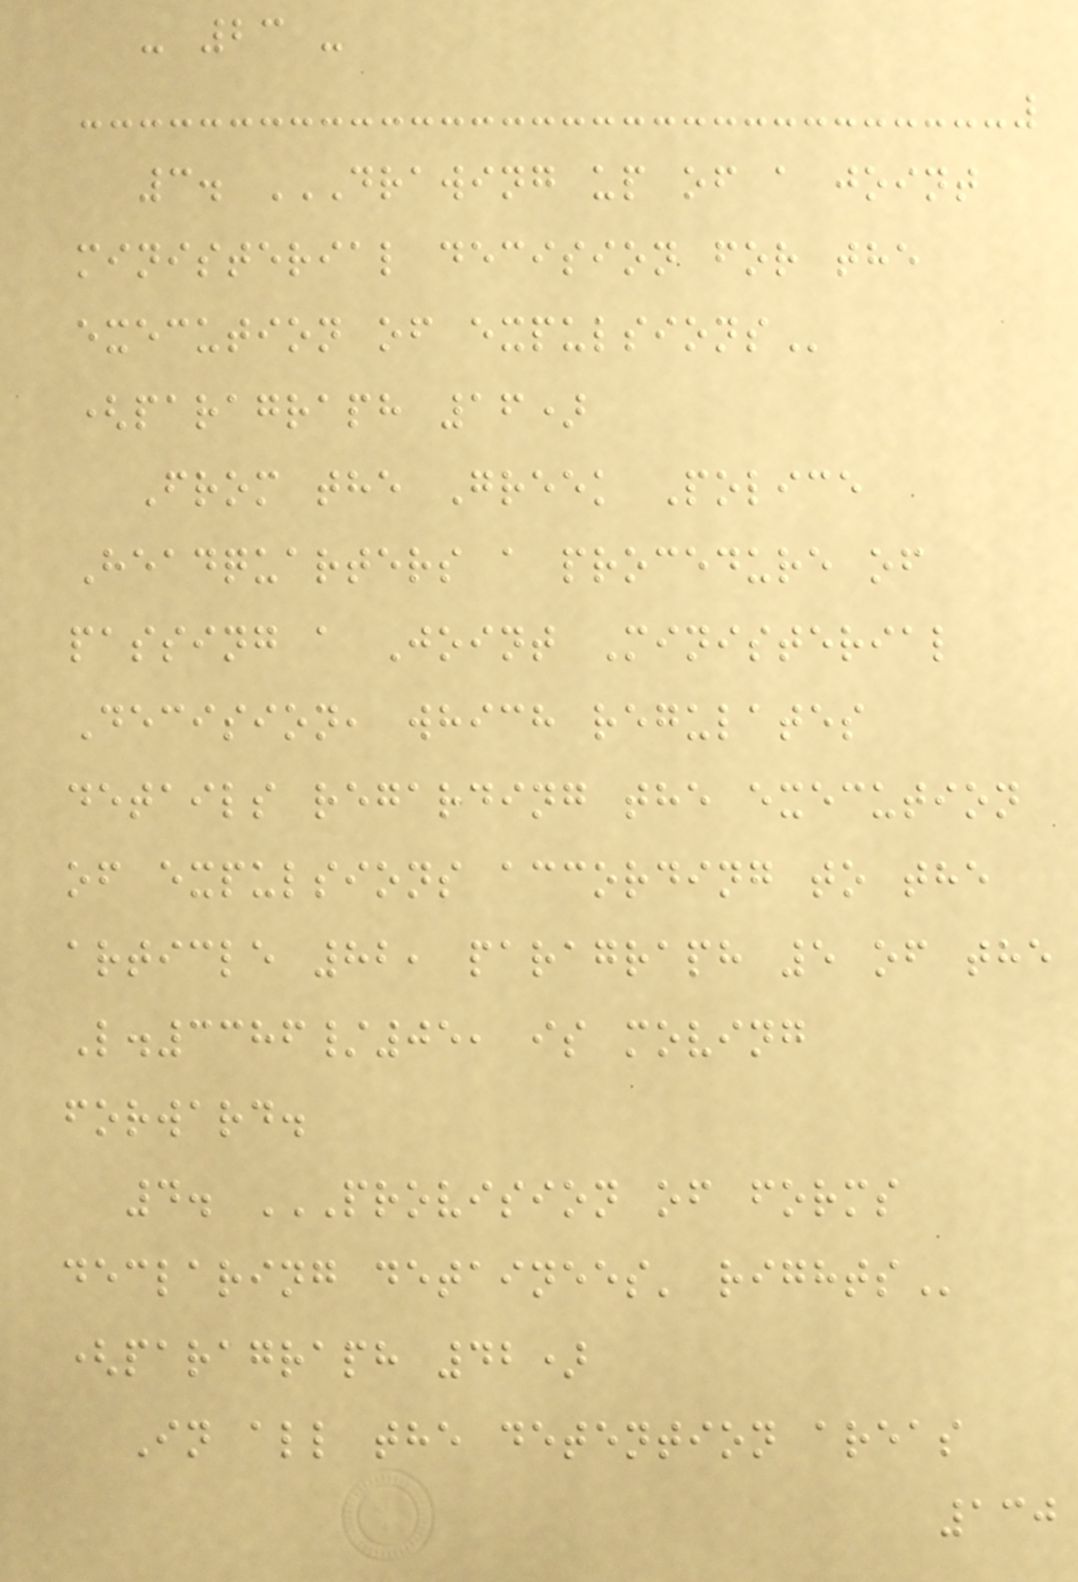- 23 -
3. DRAWING UP OF A JOINT
MINISTERIAL DECISION FOR THE
EXECUTION OF EXPULSIONS
(paragraph 16)
From the Greek Police
Headquarters a procedure of
passing a Joint Ministerial
Decision, which regulates
details regarding the execution
of expulsions according to the
article 82, paragraph 5 of the
L.3386/05, is moving
forward.
4. PROVISION OF FORMS
DECLARING DETAINEES' RIGHTS
(paragraph 42)
In all the detention areas
130
